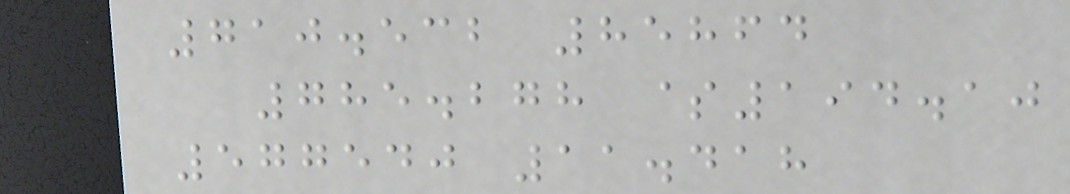710.532 85864
785.278 $194.10
577540 11.418
